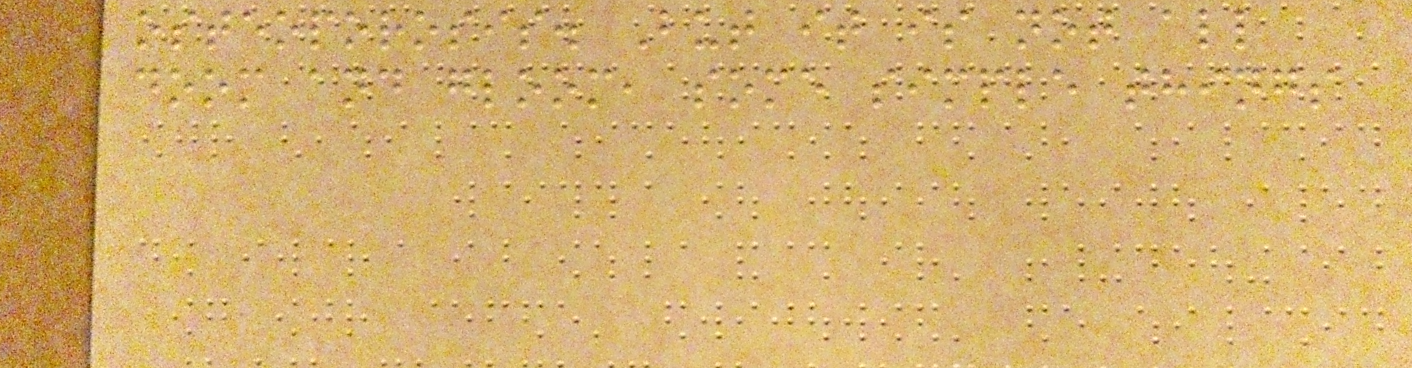osteoporosis. But it is not all
doom and gloom, some simple things
